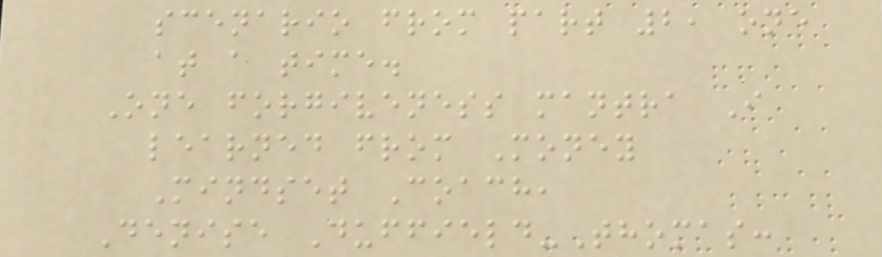scenario from part 2, one
at a time.
One forgiveness mantra I
learned from Money
Mindset Coach,
Denise Duffield-Thomas:
